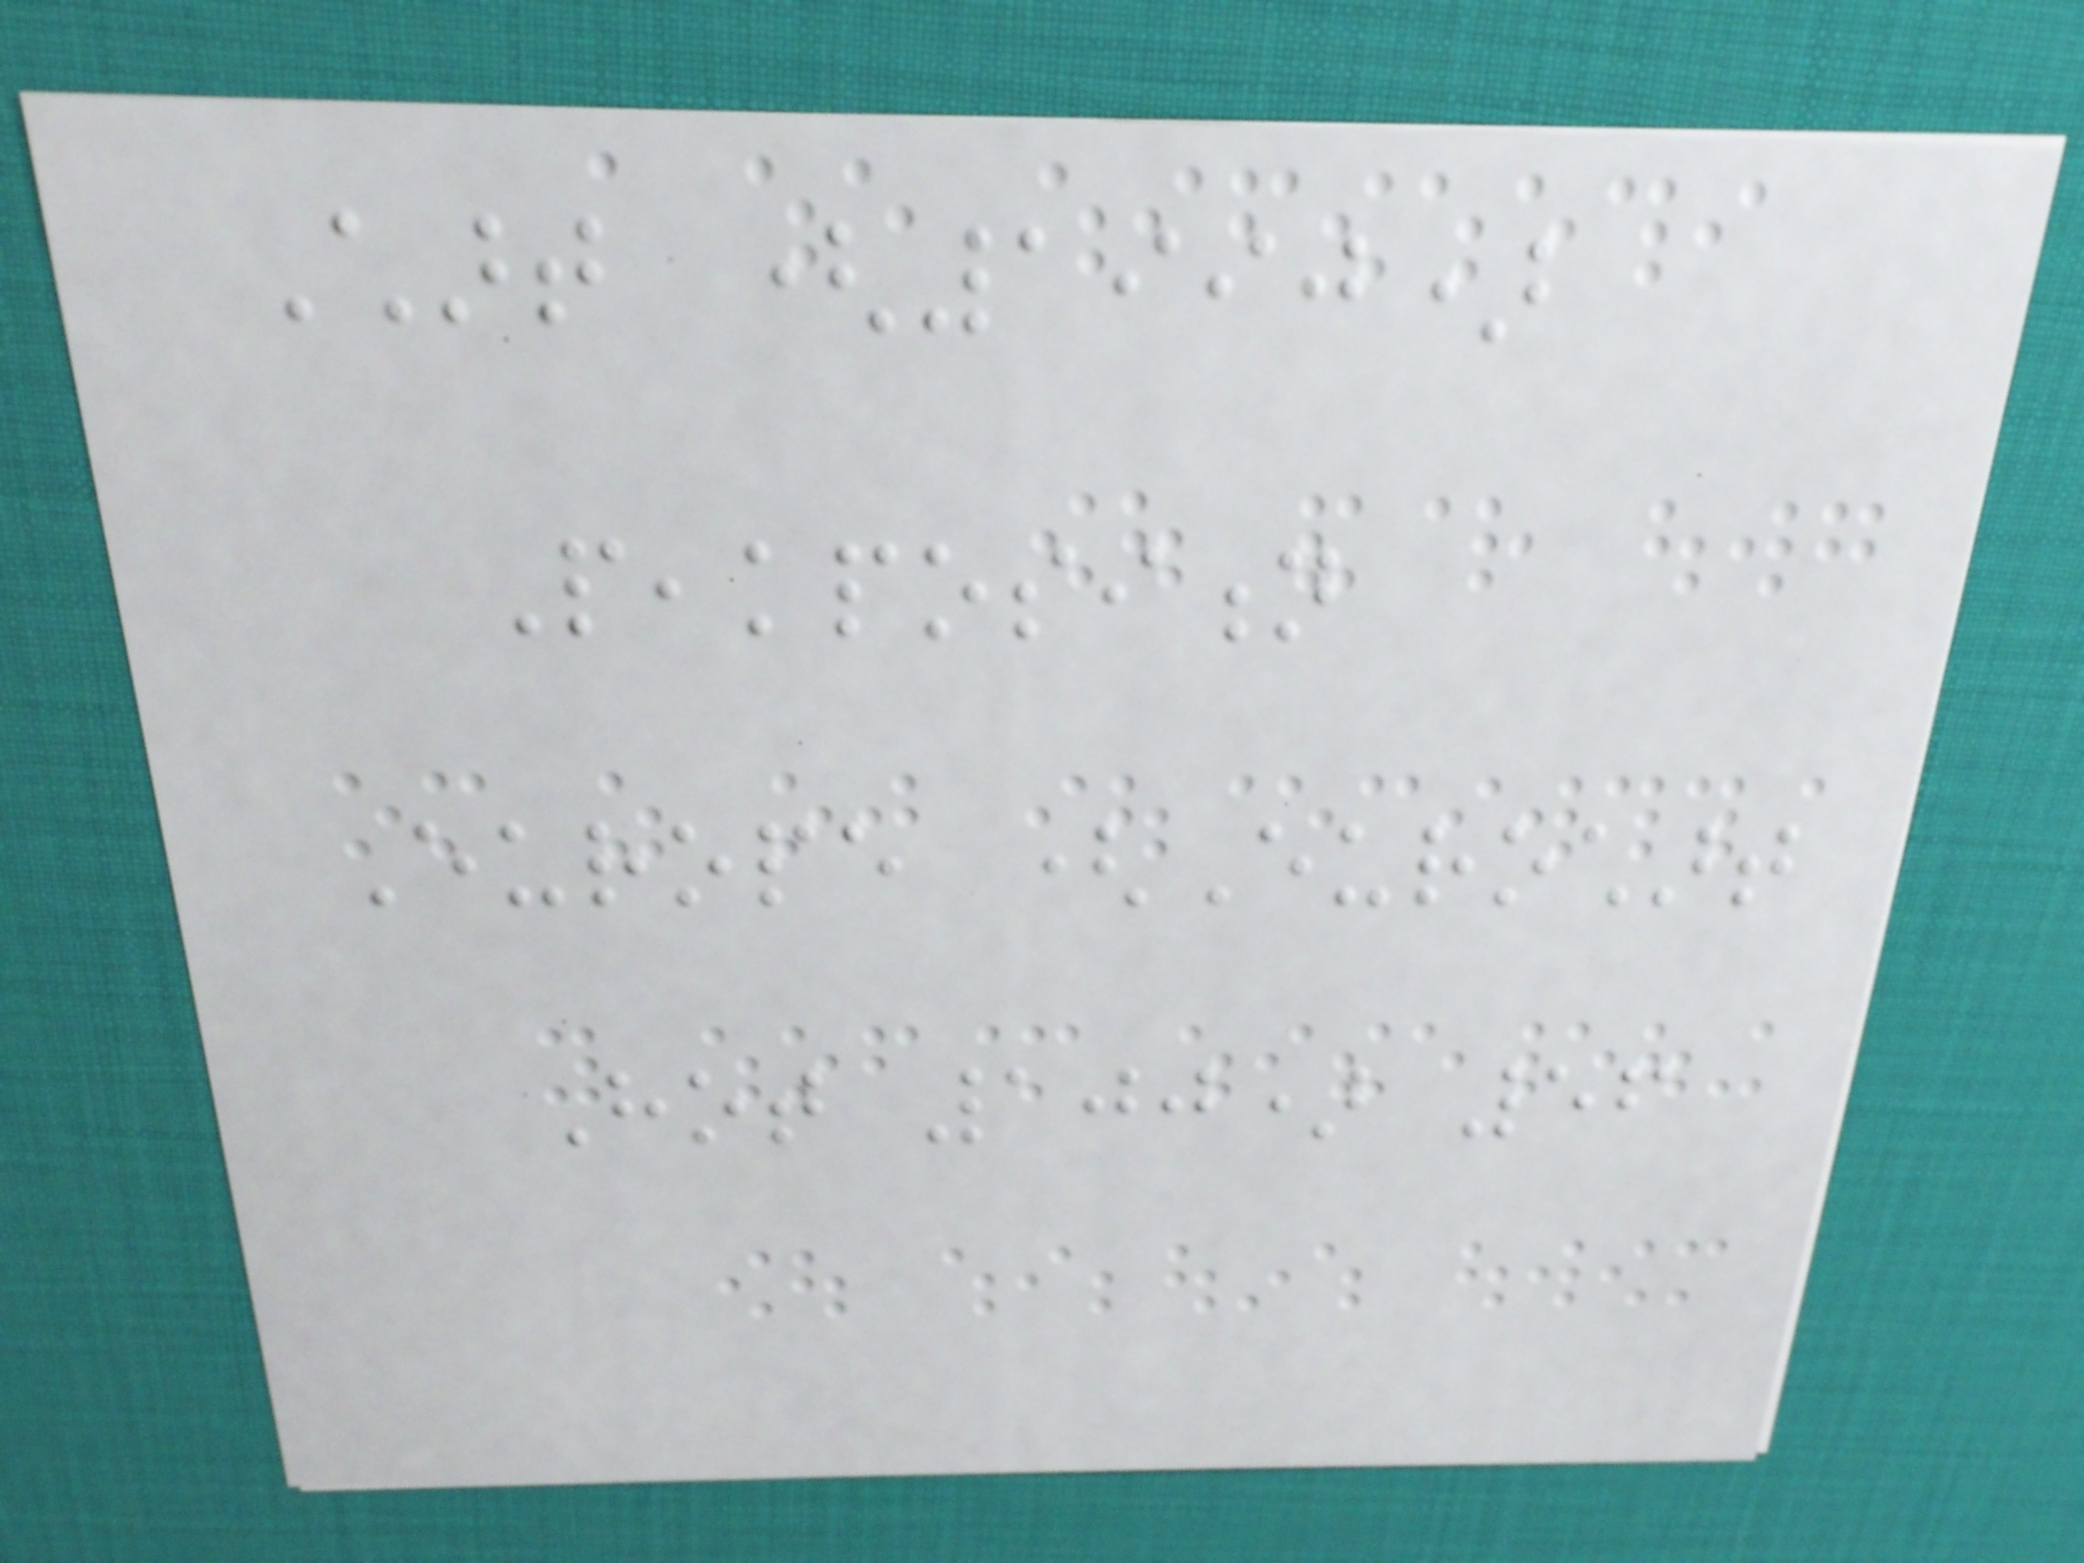Chart (1990)
Peakposition
Europe (Eurochart
Hot 100) 56
